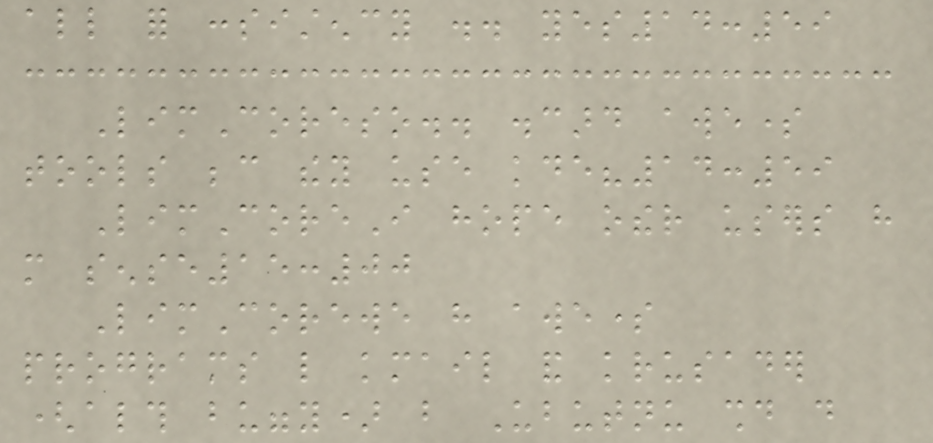all for consistency .. yes14:59
LimCoreso.. discard awesome
tools because they use kde?14:59
LimCoreI hope other users have
more sense15:00
LimCorewe have awesome
programs like kmail and krusader
(although buggy) but Ubutnu should do
